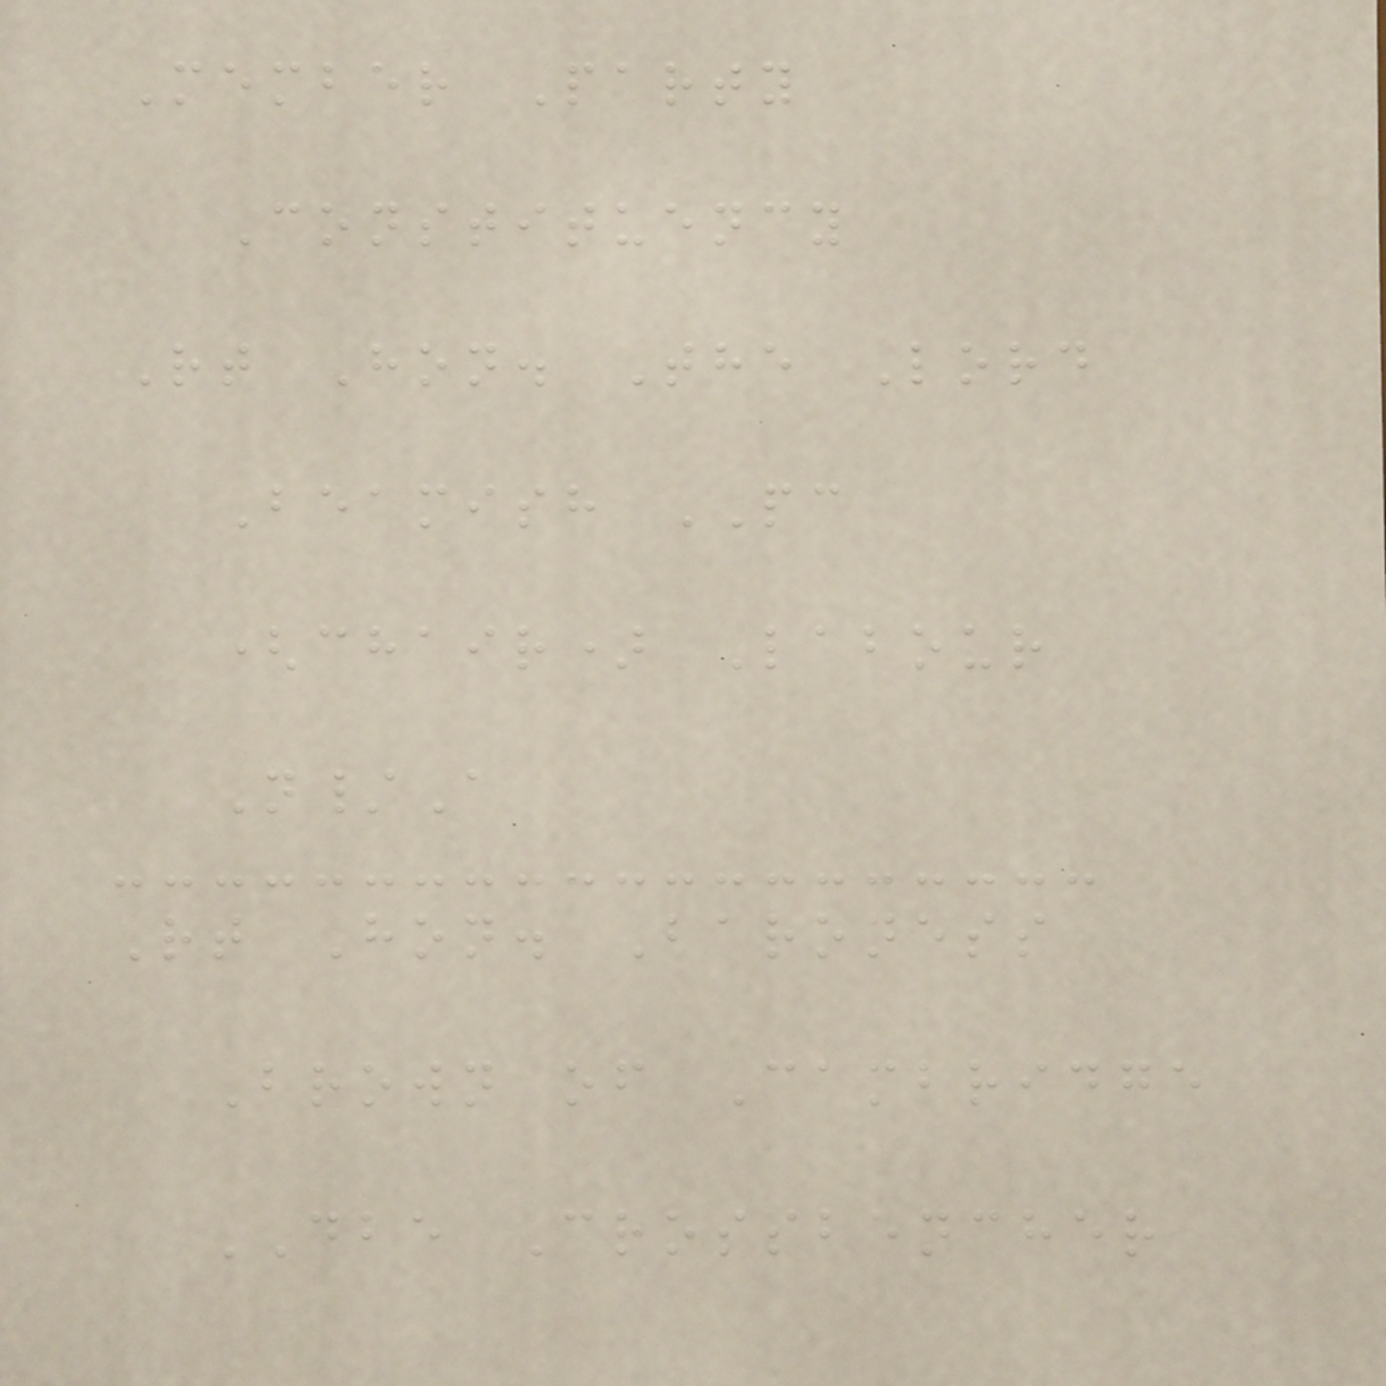Member Party
Constituency
Rt Hon. The Lord
Beamish PC
(chair) Labour
N/A
Rt Hon. Baroness
Brown of Cambridge
DBE Crossbencher
